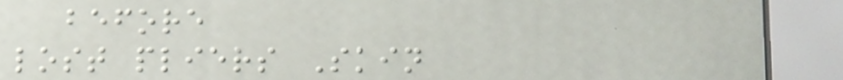before
lost pliers Skin
